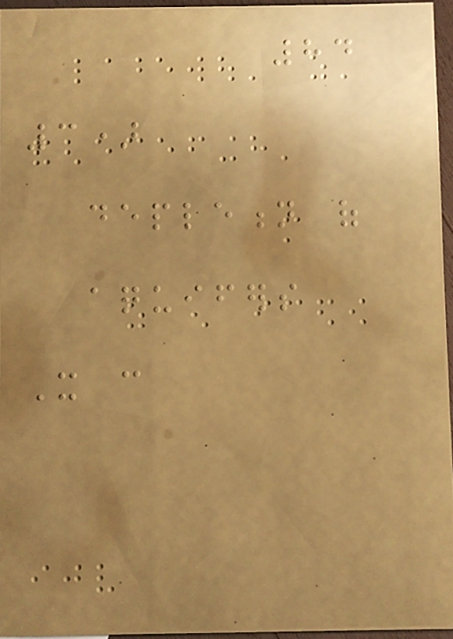84
3)
depletion of
aquifers
It can
